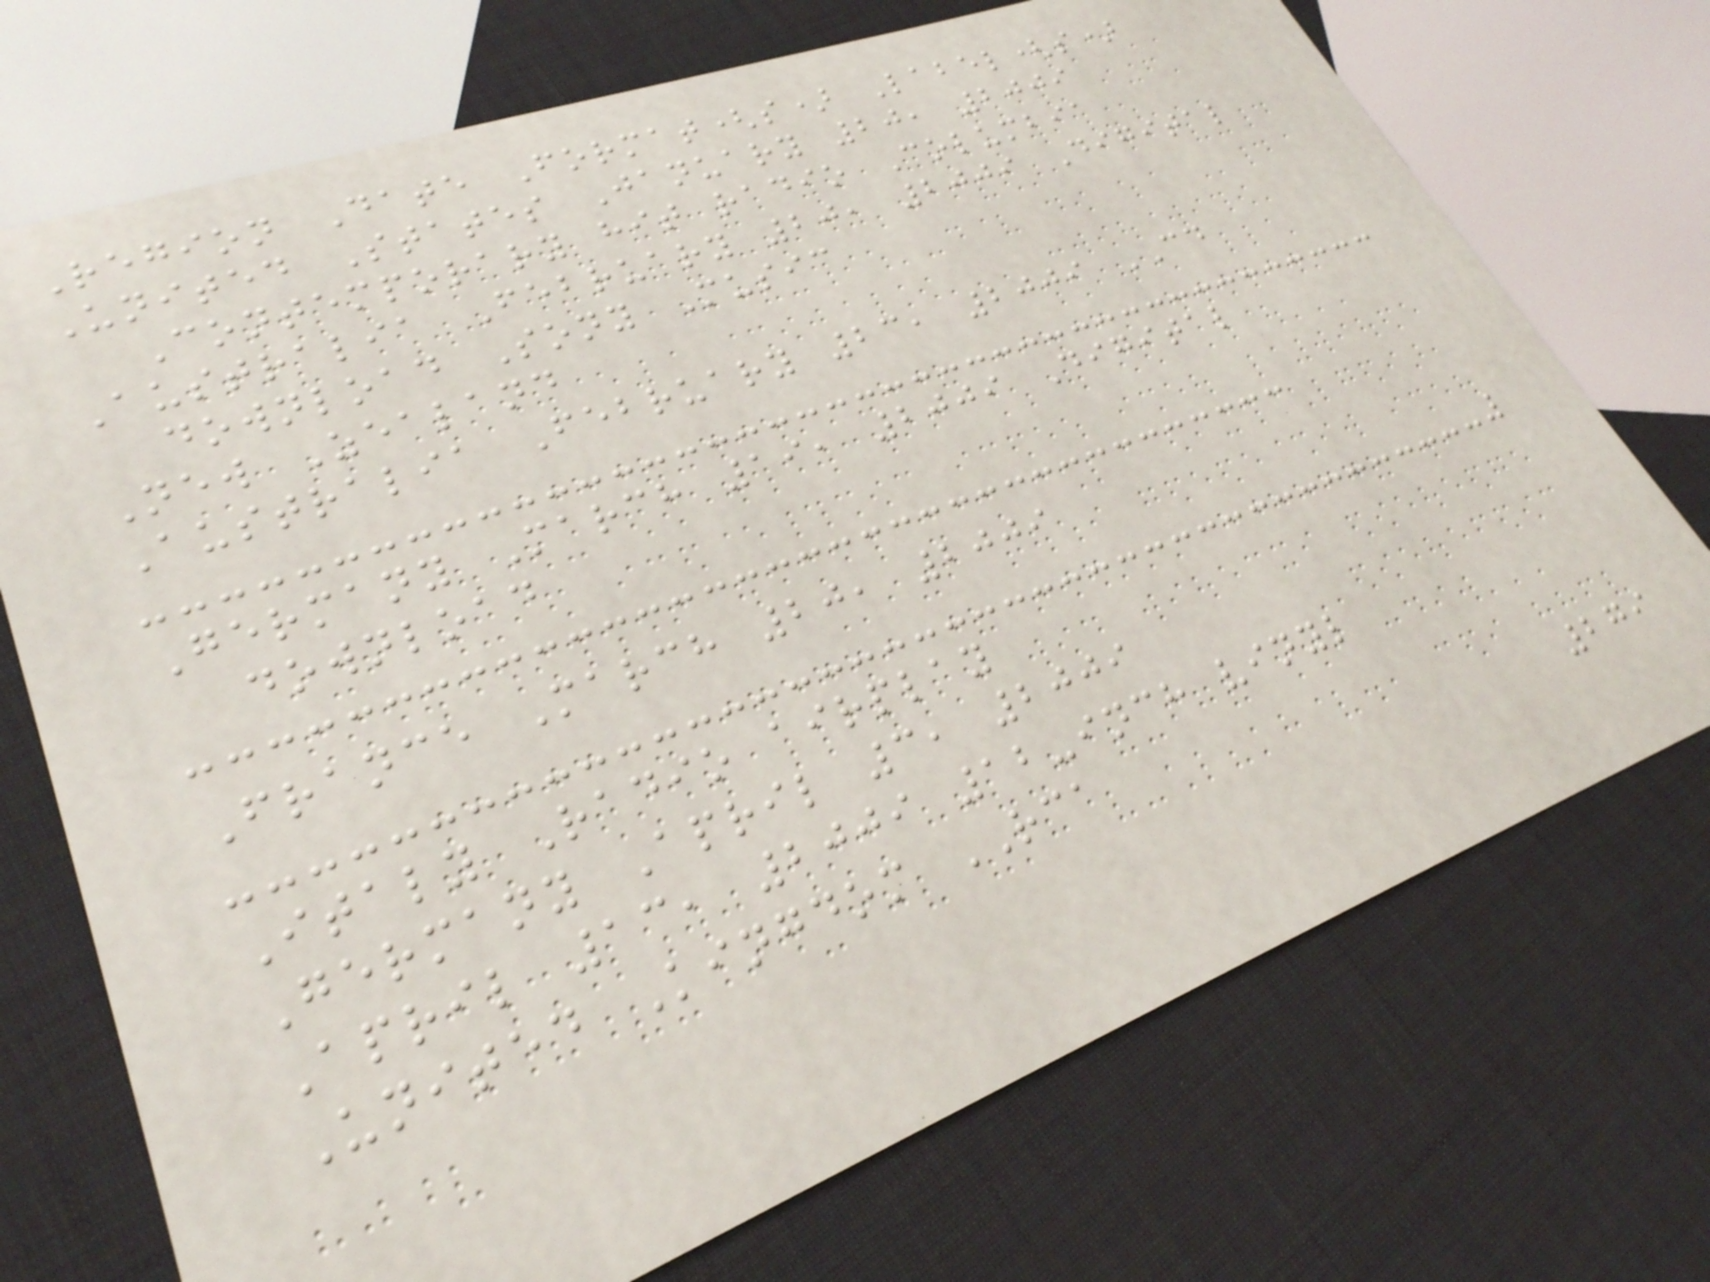Region Date Format(s) Label(s)
United States January 20, 2009
Contemporary hit radio Columbia
Australia February 20, 2009 Digital
download Sony Music
New Zealand
Australia February 23, 2009 CD
Germany March 19, 2009 Digital
download
France March 20, 2009
Italy Radio airplay
Germany April 3, 2009
April 13, 2009 12-inch vinyl
United Kingdom RCA
279
